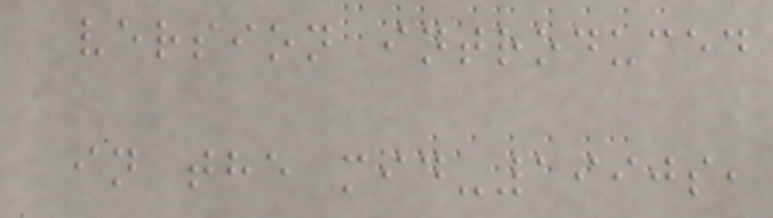version introduced
in the mid-1990s,
